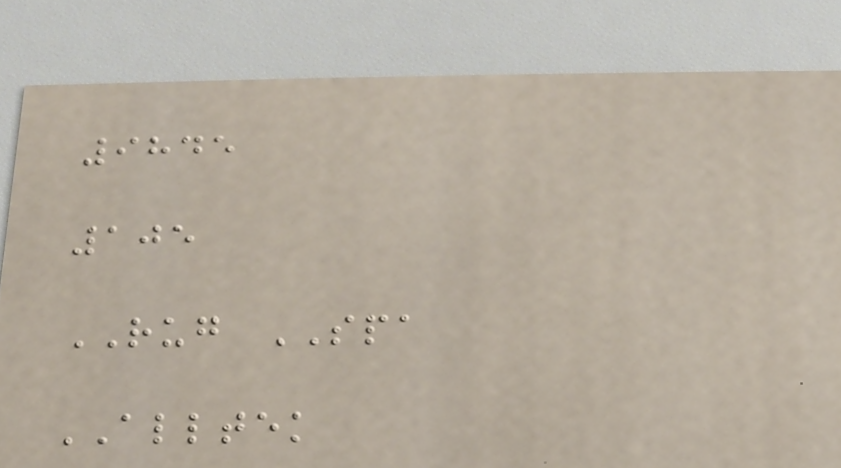9845
105
RUG SPA
ALLTEK
